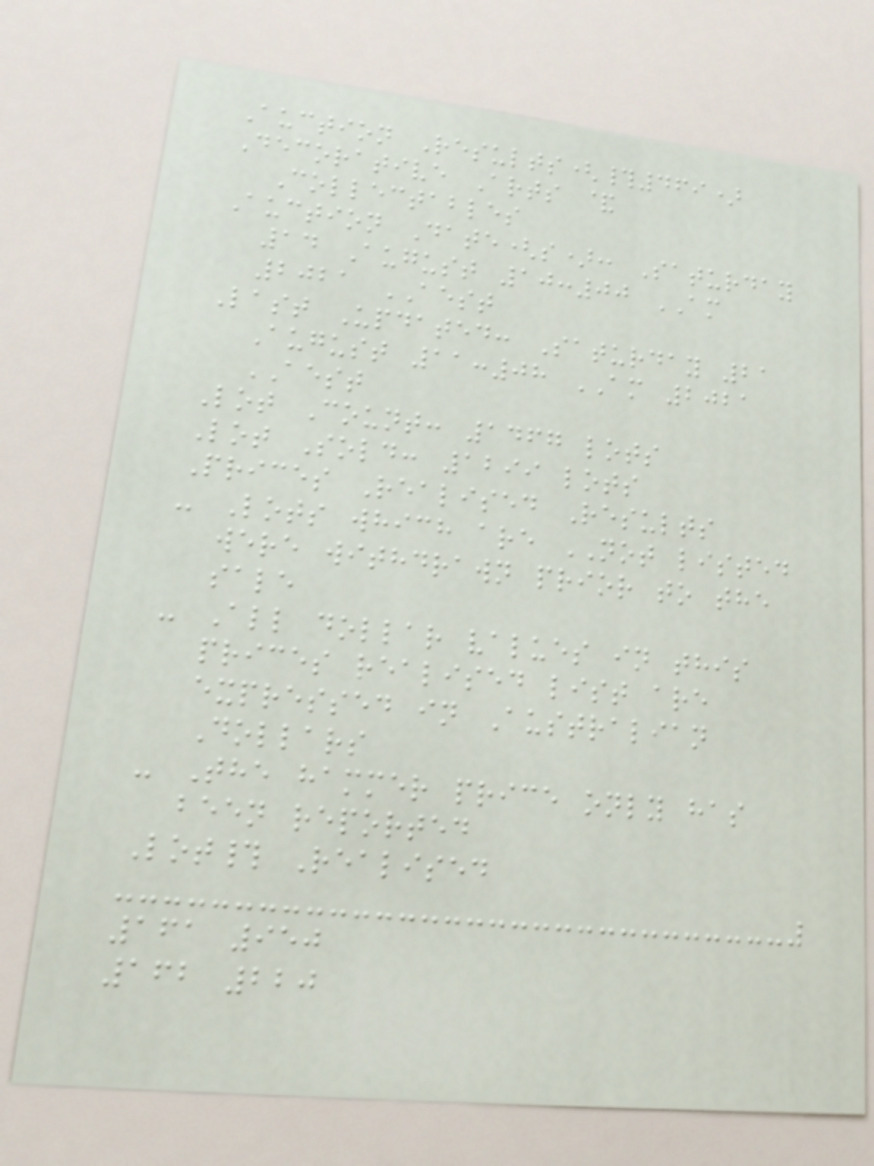Auction Results(#469)
Decorative Arts &
Collectables
Auction Date(s): Saturday
14 August 10:00 AM
2021 AEST
Last Updated: Saturday 21
August 11:08 AM 2021
AEST
Lot Count: 1467 lots
Lot Sold: 1299 lots
Prices Realised Results
- Lots which are NOT listed
were withdrawn prior to the
sale
- All dollar values in this
prices realised list are
expressed in Australian
Dollars
- The hammer price only has
been reported
Lot# Realised
161 950
162 220
